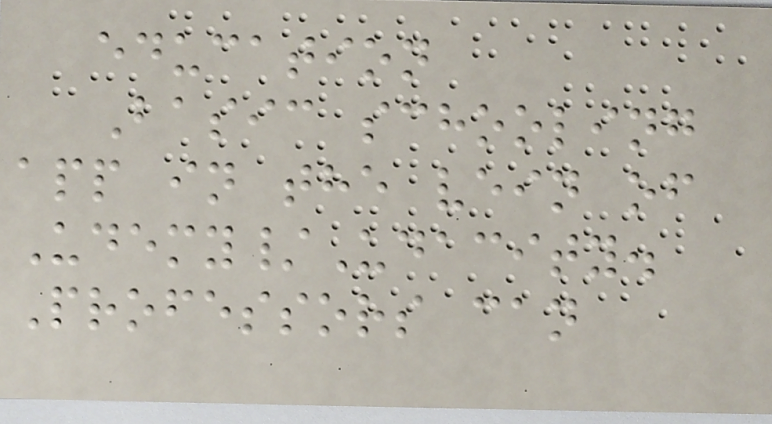education
Basic schooling
app in the vein of
Udemy/Udacity.
Professors can
